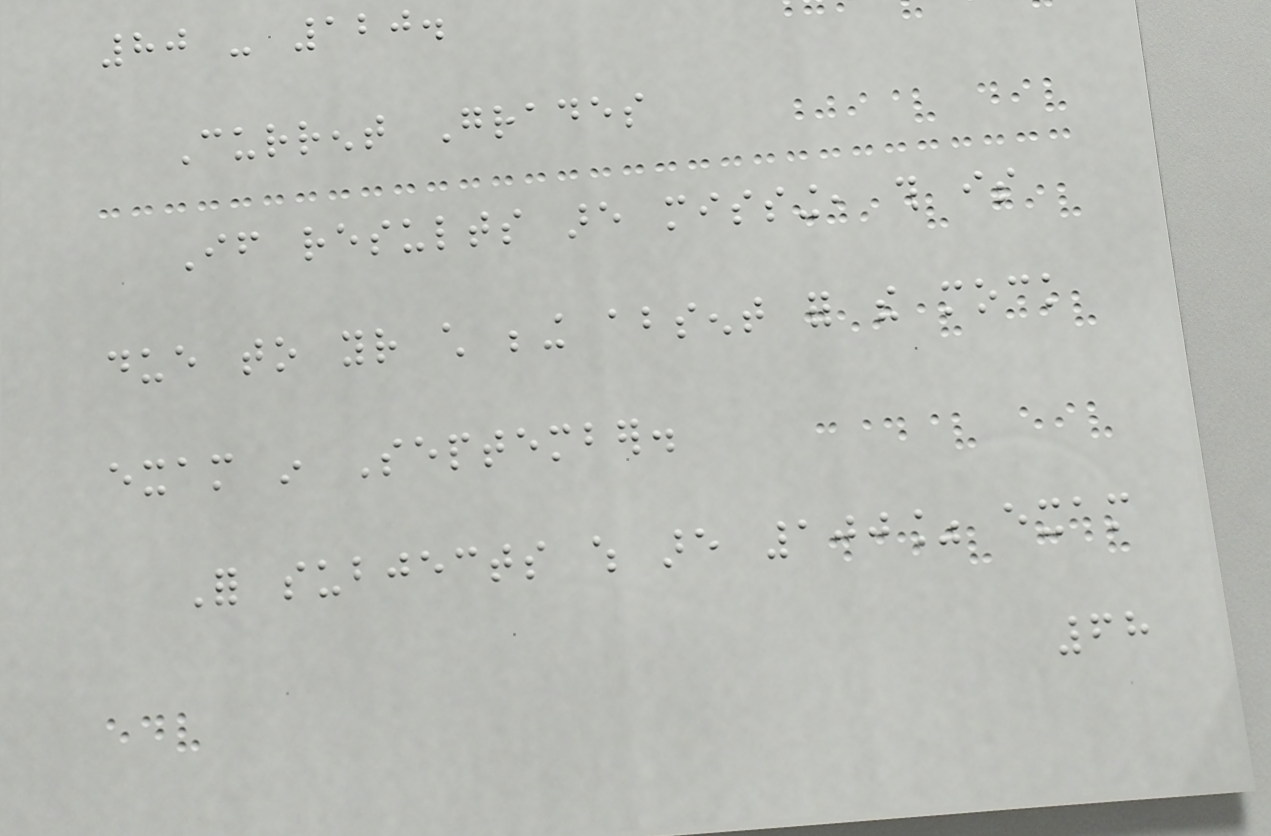80 - 120.
Current Grades
If results are missing, this is
due to your child being absent for the mock
exam in September.
For subjects which are 100% exam
68
